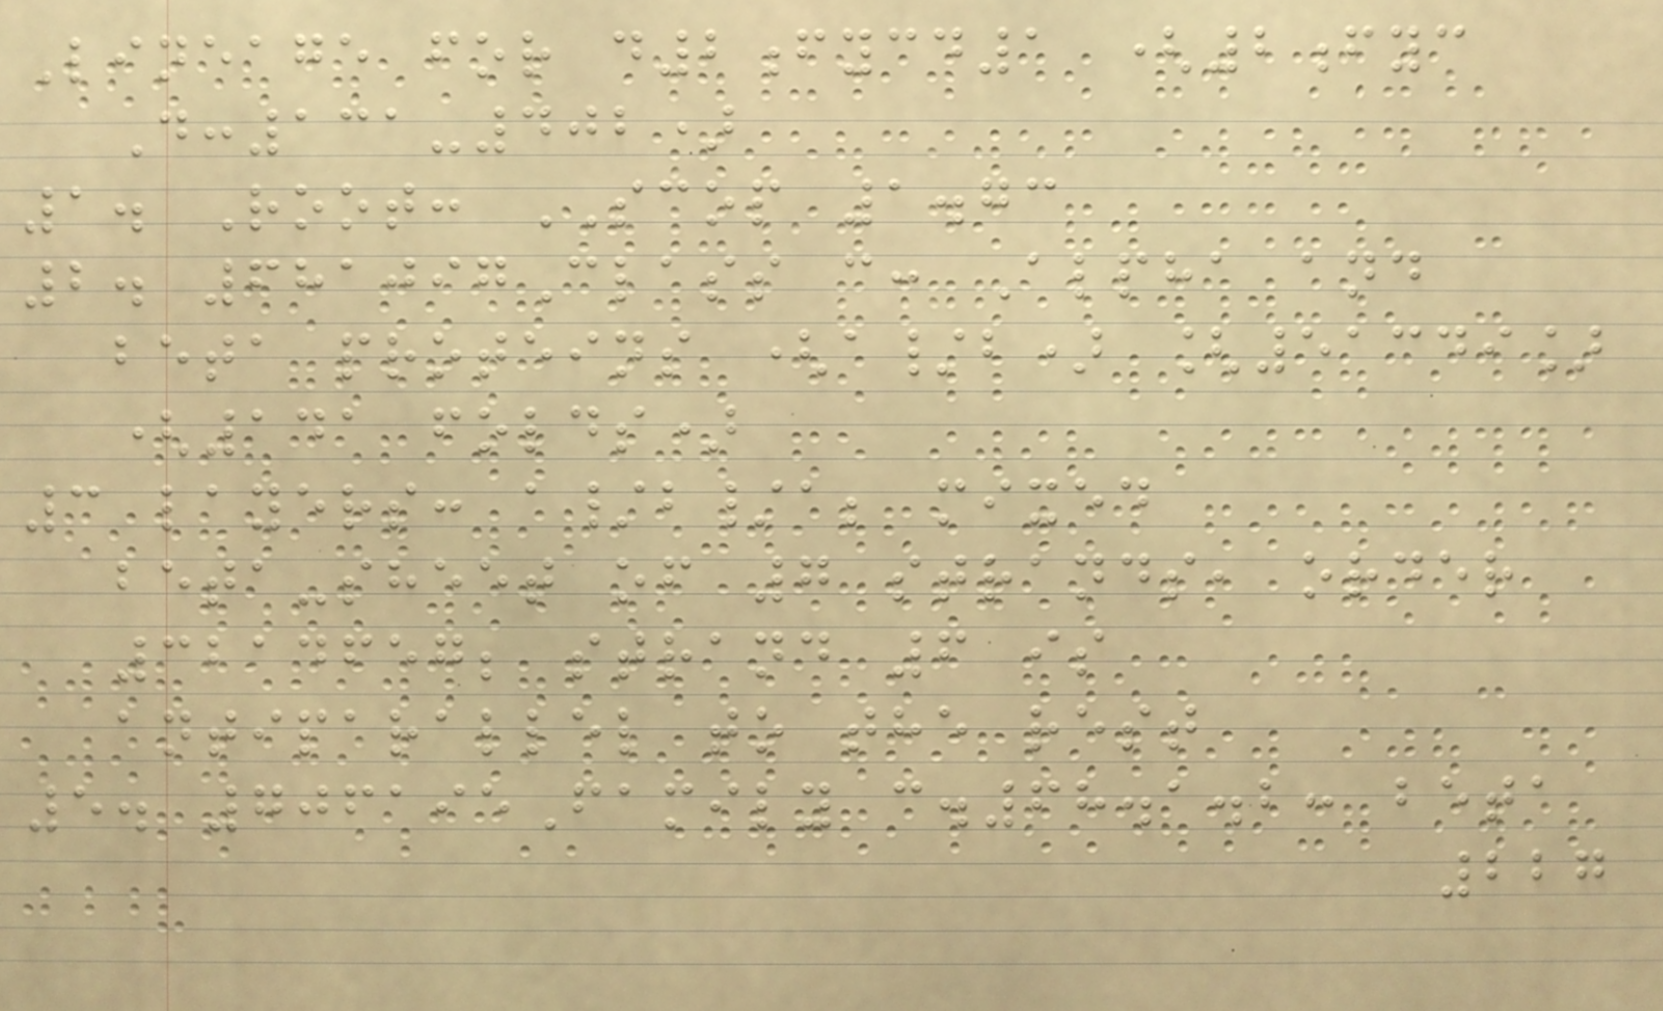Lineage for d2fycd1 (2fyc
D:131-402)
1. Root: SCOP 1.73
2. 681097Class c: Alpha and
beta proteins (a/b) [51349]
(141 folds)
3 layers: a/b/a; mixed
beta-sheet of 7 strands, order
3214657; strand 6 is
antiparallel to the rest
5. 706195Family c.68.1.2: beta
227
